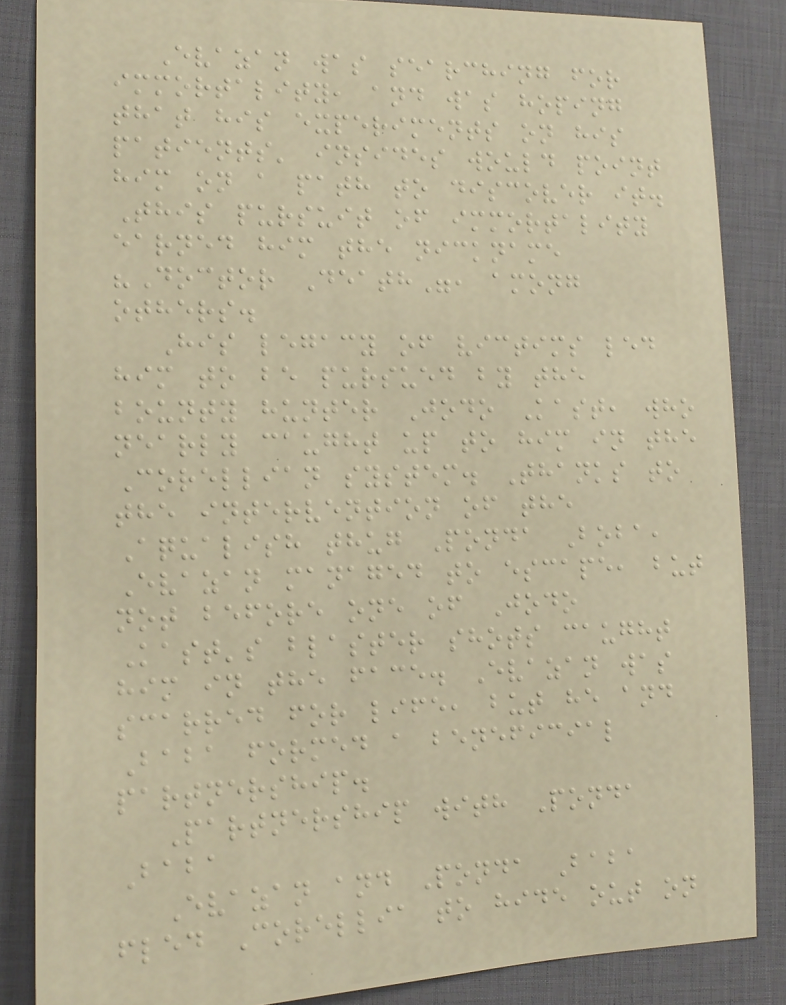Evazan was searching for
immortality, and was hoping
that his experiments on his
patients' insides would point
him on a path to discover it.
This pursuit of immortality
earned him the nickname
"Doctor Death", among
others.
His legacy of victims led
him to be pursued by the
bounty hunter Jodo Kast, who
nearly caught up to him in the
Corellian system. Thanks to
the intervention of the
Aqualish thug Ponda Boba,
Evazan managed to escape, but
not before one of Jodo
Kast's blaster shots caught
him in the face. Evazan was
scarred for life, but he and
Baba formed a beneficial
partnership.
Partnership with Ponda
Baba
Evazan and Ponda Baba
fled Corellia to hide out on
